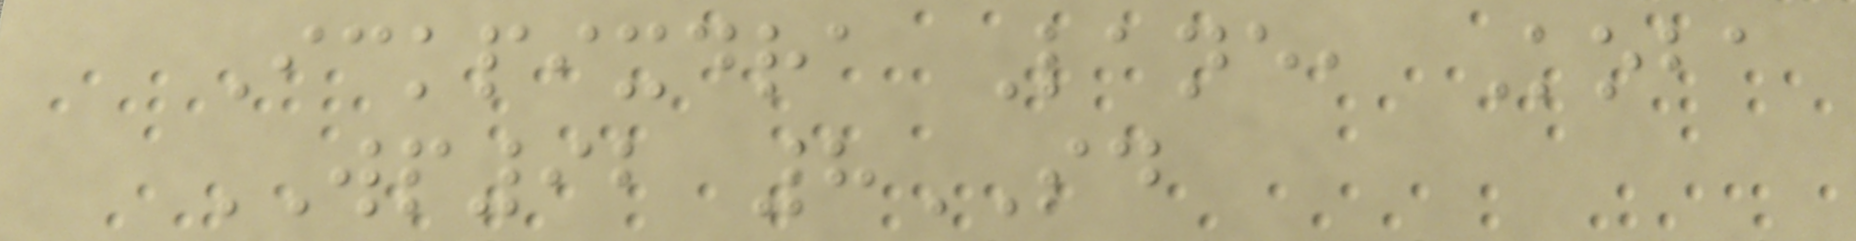Ickpixdra Lane, Koba
WP92 8SD
